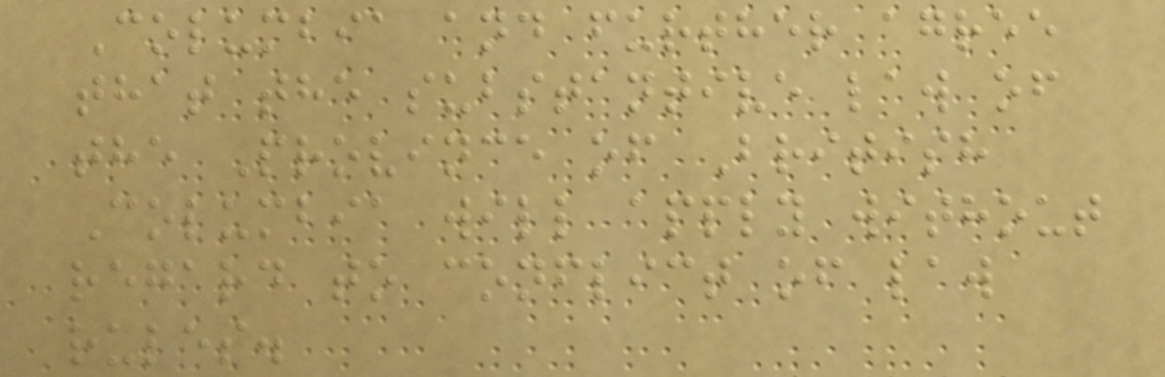Columbia and further agree
that the substantive law of
the Province of British
Columbia will apply without
regard to conflict of law
rules.
